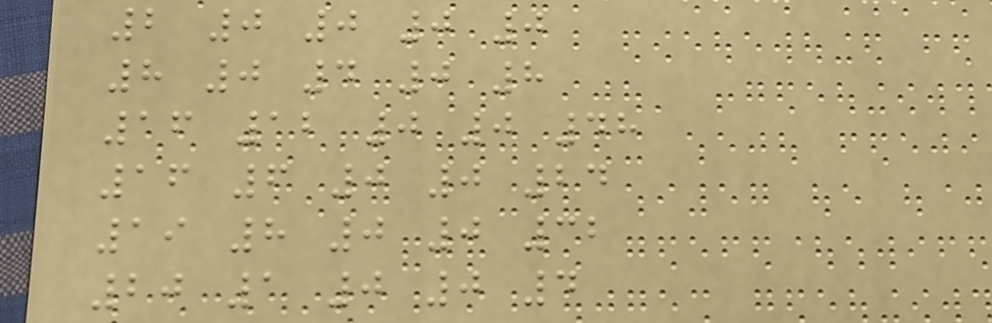2 0 0 0 0
8 0 4 0 8
16 12 0 0 48
16 6 0 0 24
19 8 0 0 32
20 1 0 0 4
